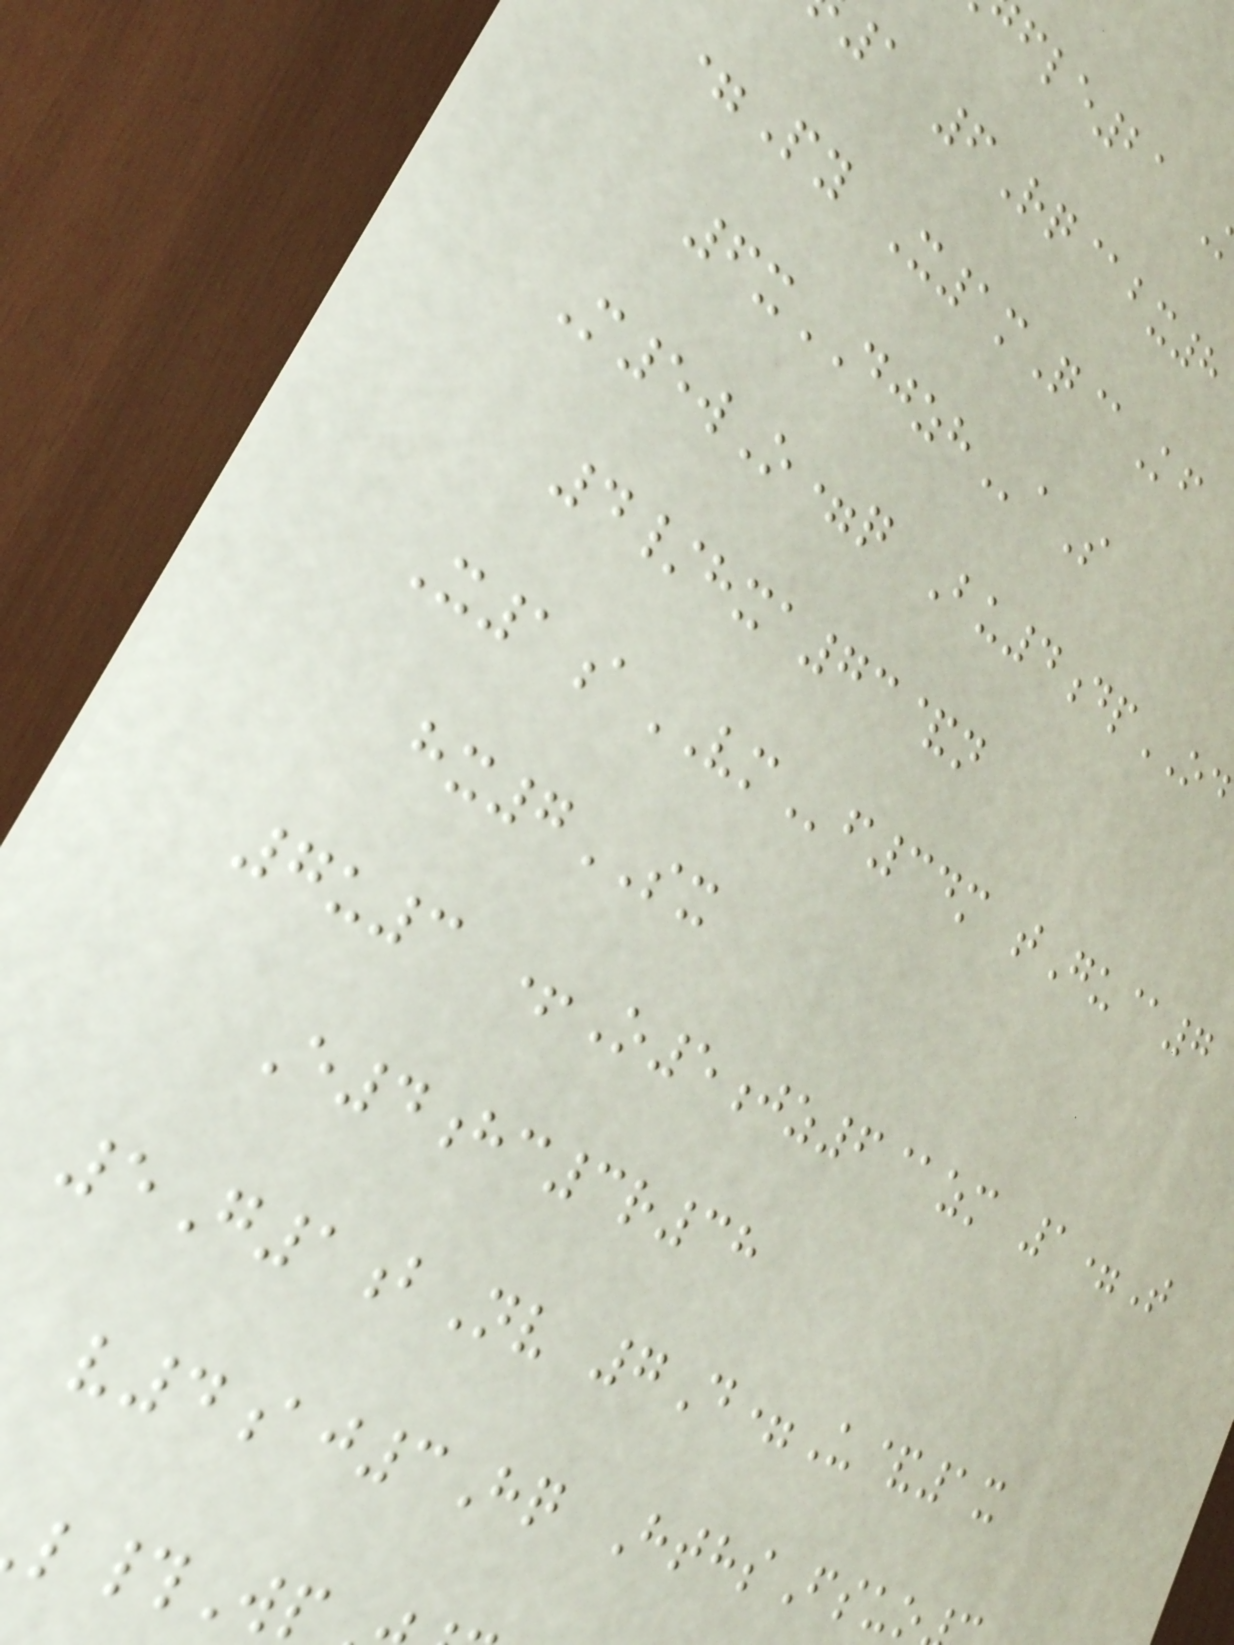1 6Rq@bx8
=Py X1mQ@Kf
6xDJZHaS
M5wO=q Bu4dpOD
4/hxa73&n
X1aVMf34m tGu@7
hx7SX
7u3 +O5jz6@zm 1=T
E4hc3r38
5G1bNv 7D=U&1x
v4aj3Hq HthsFsuo
